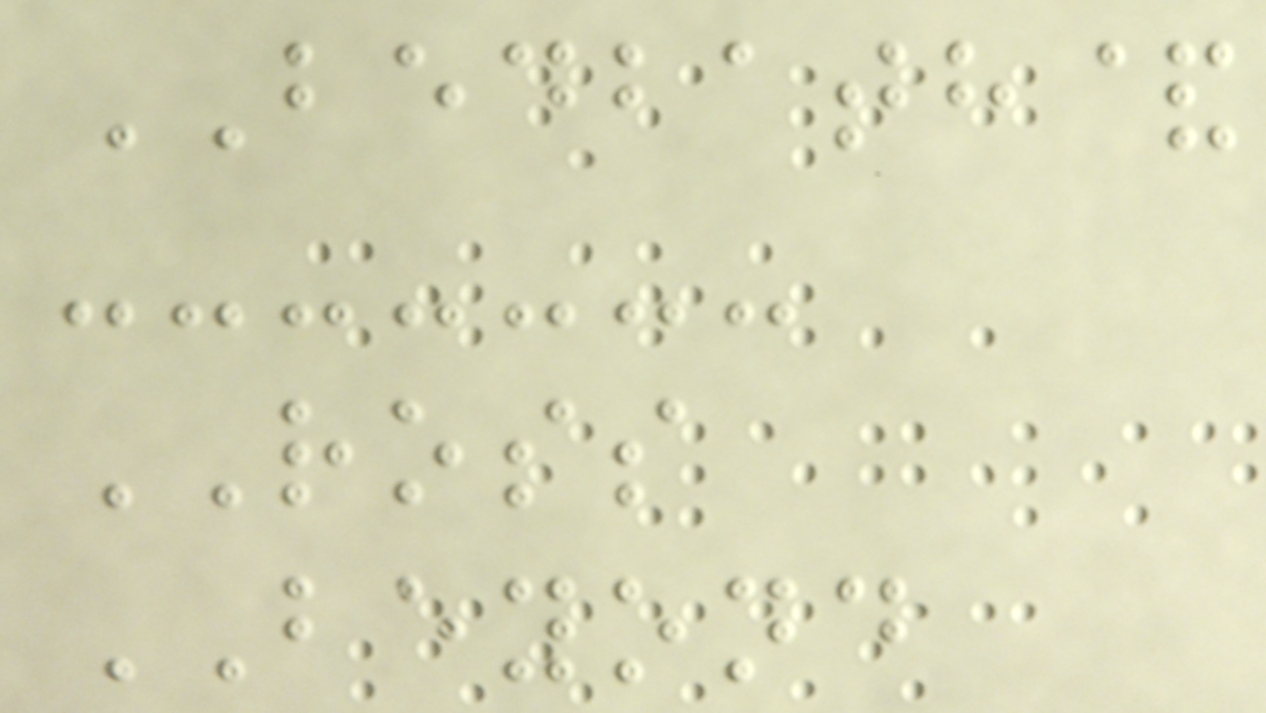BEDBATH&
ROSS
BEYOND
